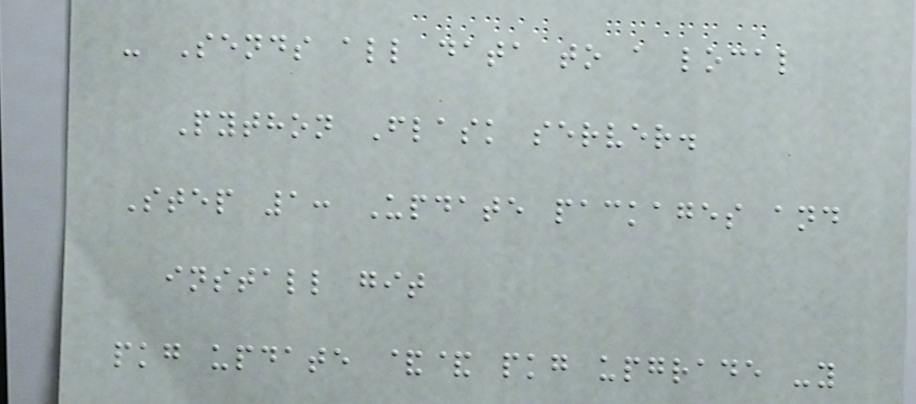- Sends all data to a local
Python Flask server.
Step 1: Update packages and
install git
pkg update && pkg upgrade -y
